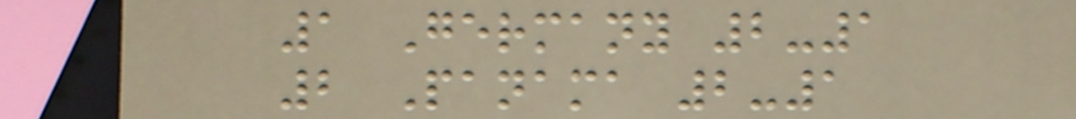1 Germany 2-1
2 Panama 2-1
